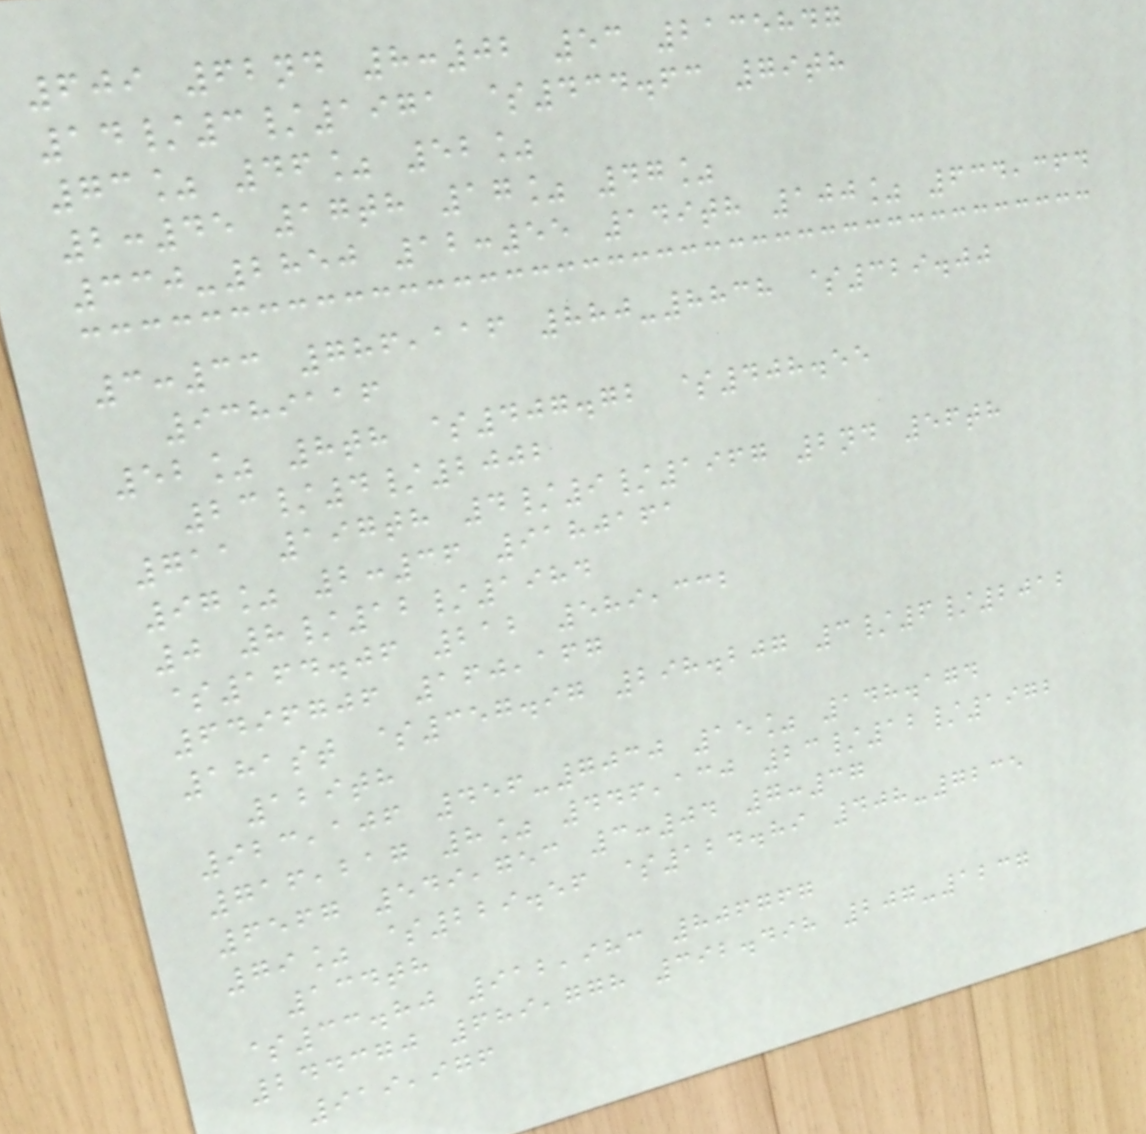609 62nd 8:02 53 2135847
14/3/1971 $434.63 79th
73% 46% 52%
2:45 17th 17% 47%
330-2850 12:55 149th 100% 634,364
3:33 786,116 880-8838 $329.00
9389116
52% 8th $407.72 $408.55
23/4/2002
711 197th 4/9/1967 2nd 56th
97% 2:36 9180161
0 8/12/1984
$164.06 212 589,332
6496706 160,167
181st $357.97 298.207 3/6/2012
129th
923,106 456-7030 15% 148.174
716,217 8% 446,130 23/12/1972
6567 549,753 3:04 7:37
79% $229.56 $124.89 408-7235
134th
$33.80 912,983 806767
244370 689,778 392.498 207-1237
919,976
